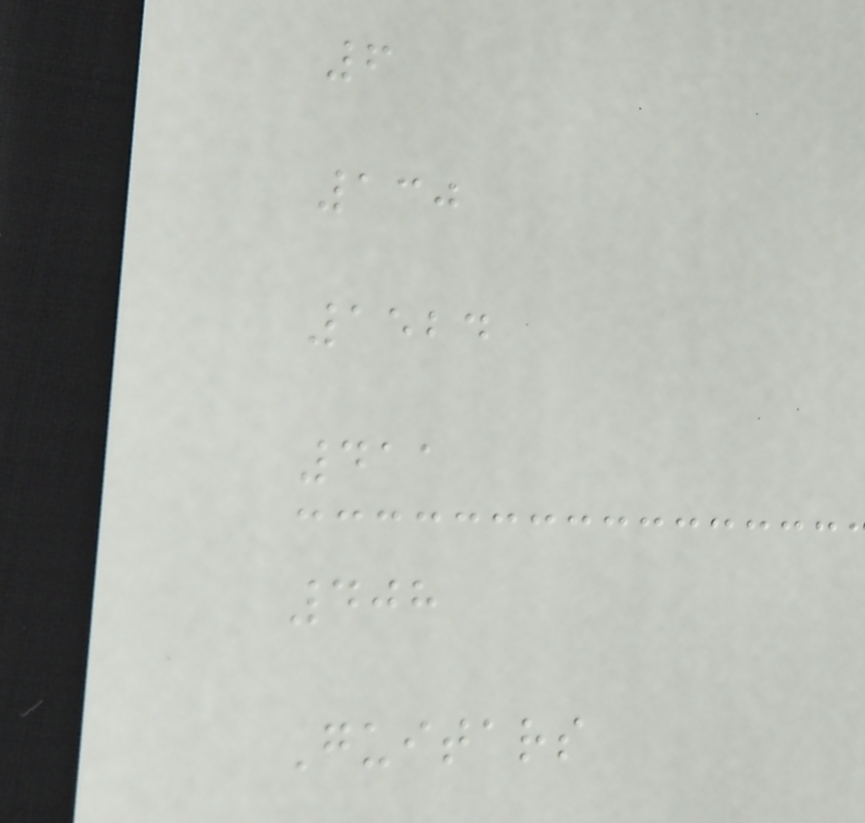6
130
1524
411
408
Guitars
